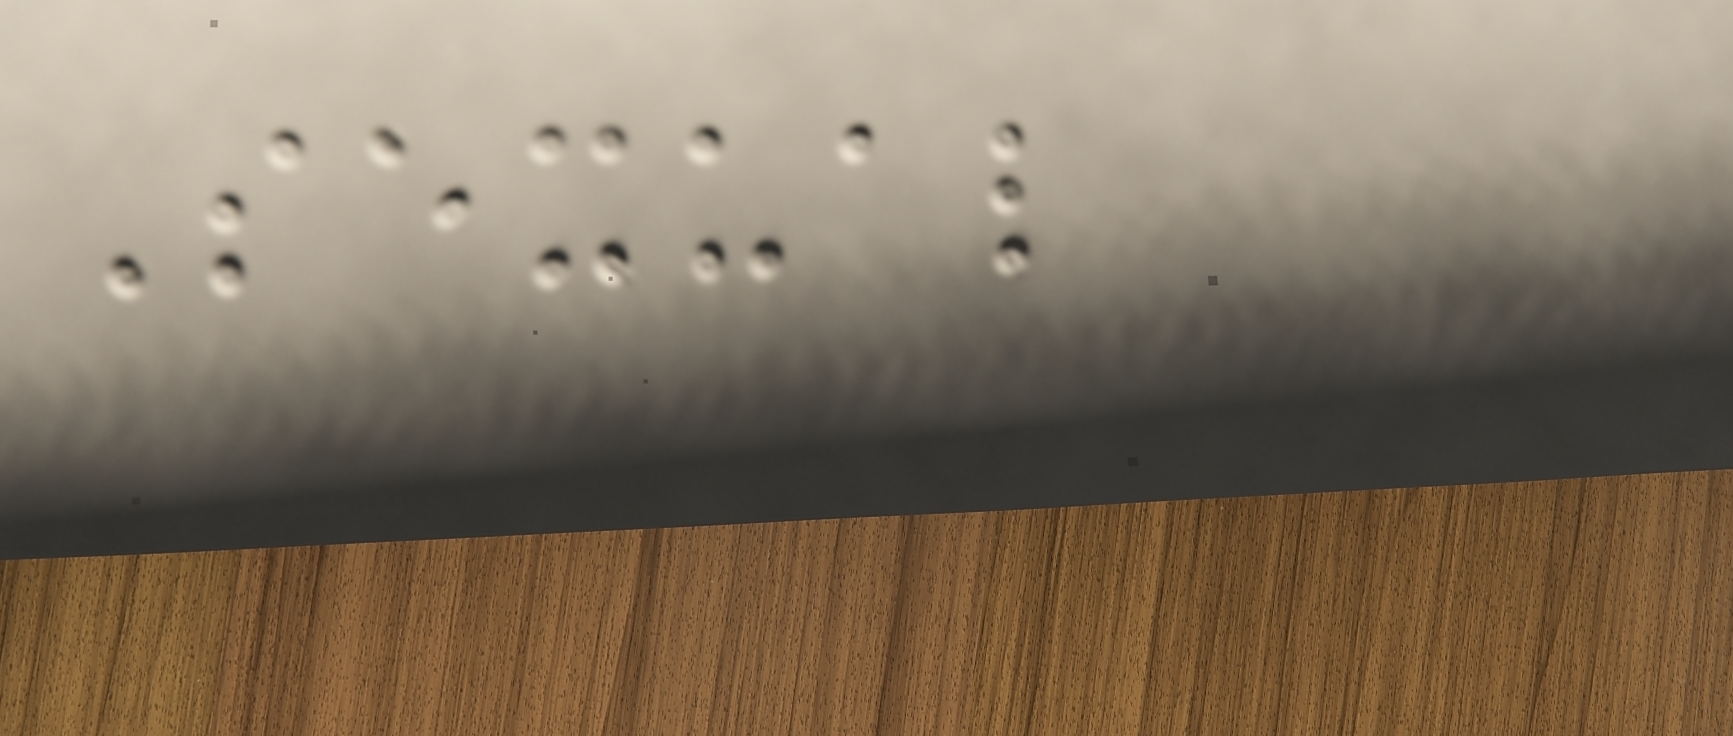Sexual
